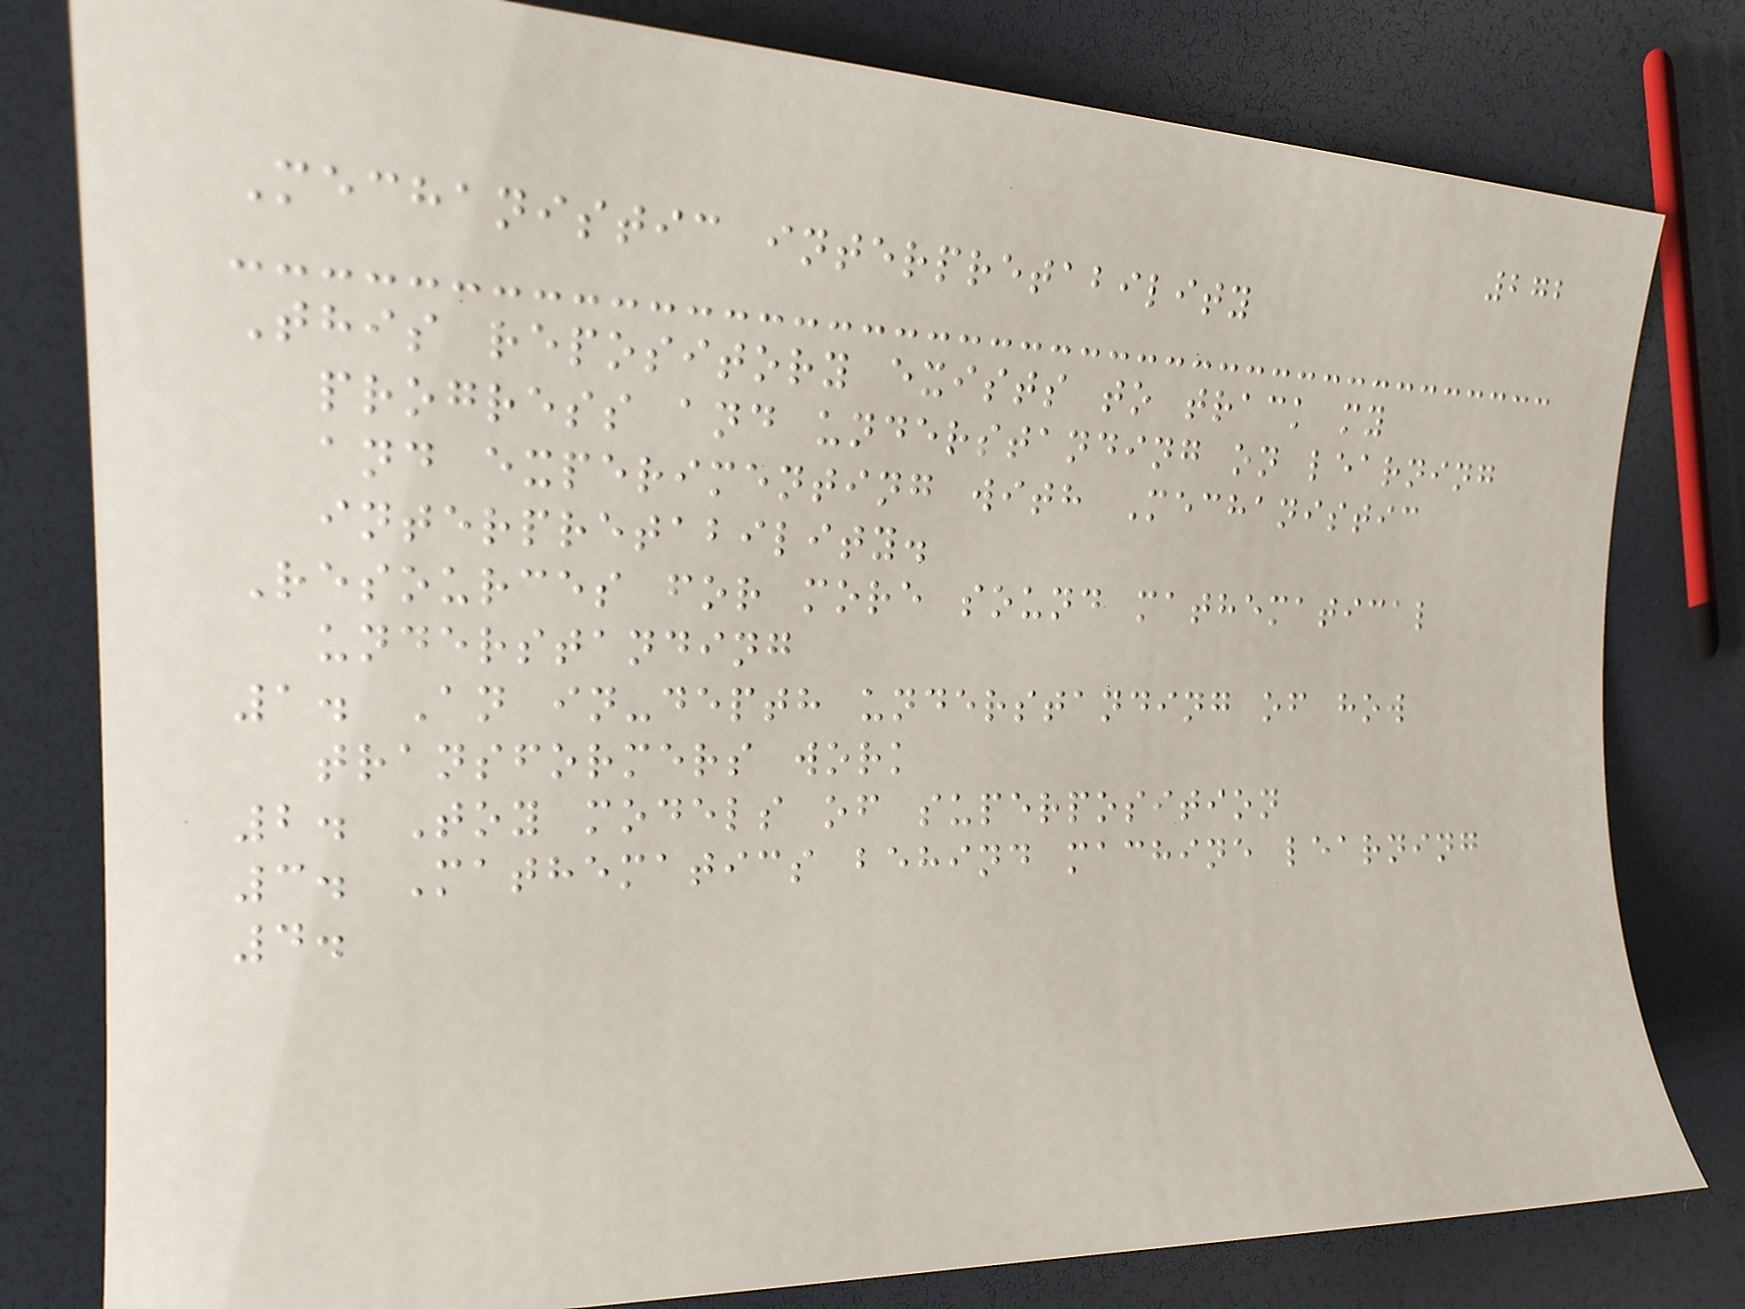272
Mechanistic interpretability
This repository exists to track my
progress and understanding on learning
and experimenting with Mechanistic
interpretability.
Resources for more sound mathematical
understanding
1. An in-depth understanding of how
transformers work
2. Toy models of superposition
3. Mathematics behind machine learning
4.
